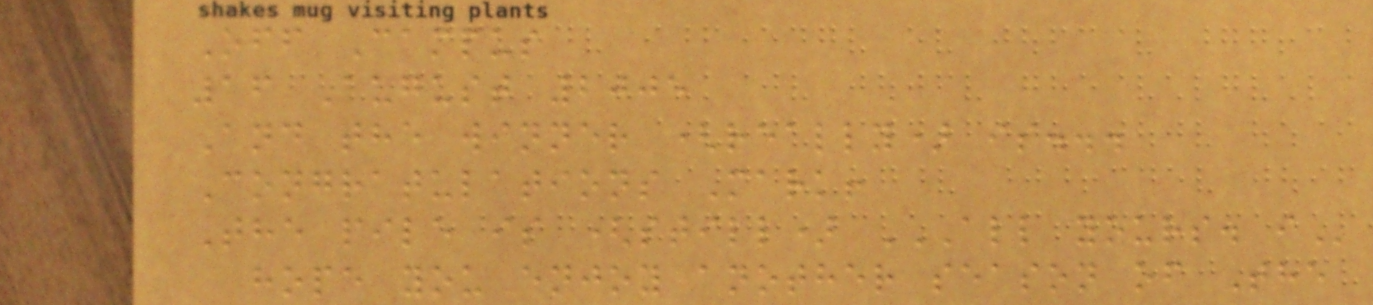Off Campus
16 August 2005
And the winner (really) is...
Congratulations Mark!
The pile is (still) ALL YOURS. I
hope you enjoy another season of The
